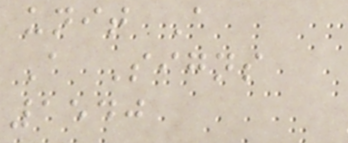unit A
A Signs
1540
